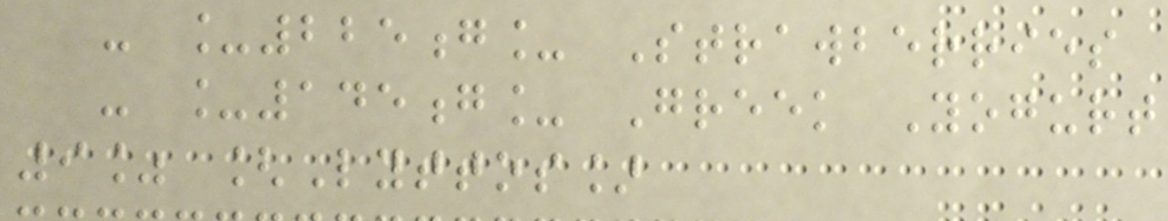- _225g_ Strawberries
- _145g_ Greek Yogurt
9% [Lyttos]
